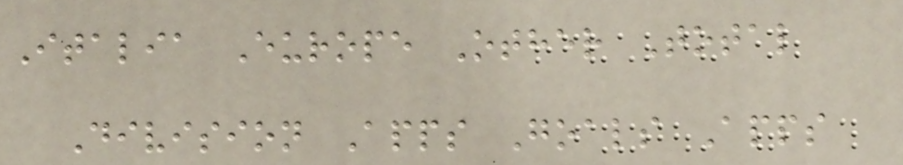Italia Europe Other Total
Division Apps Goals Apps
